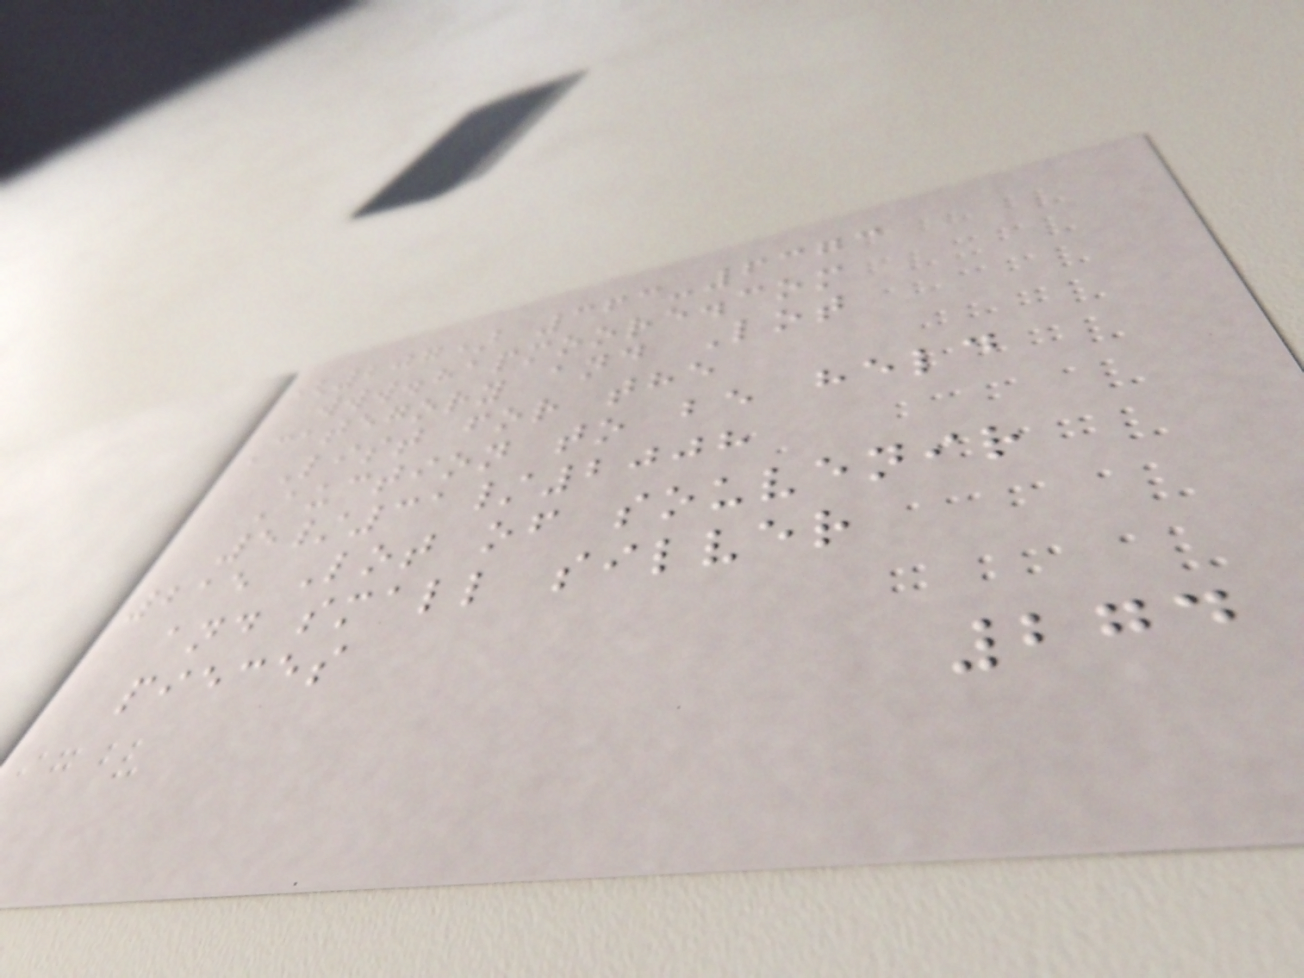(207) 363-6373
www.hapmoore.com
Category and Lot
List for the
Auction to be held
5/31/2008
215 Lot of souvenir
and small silver
pieces
274
